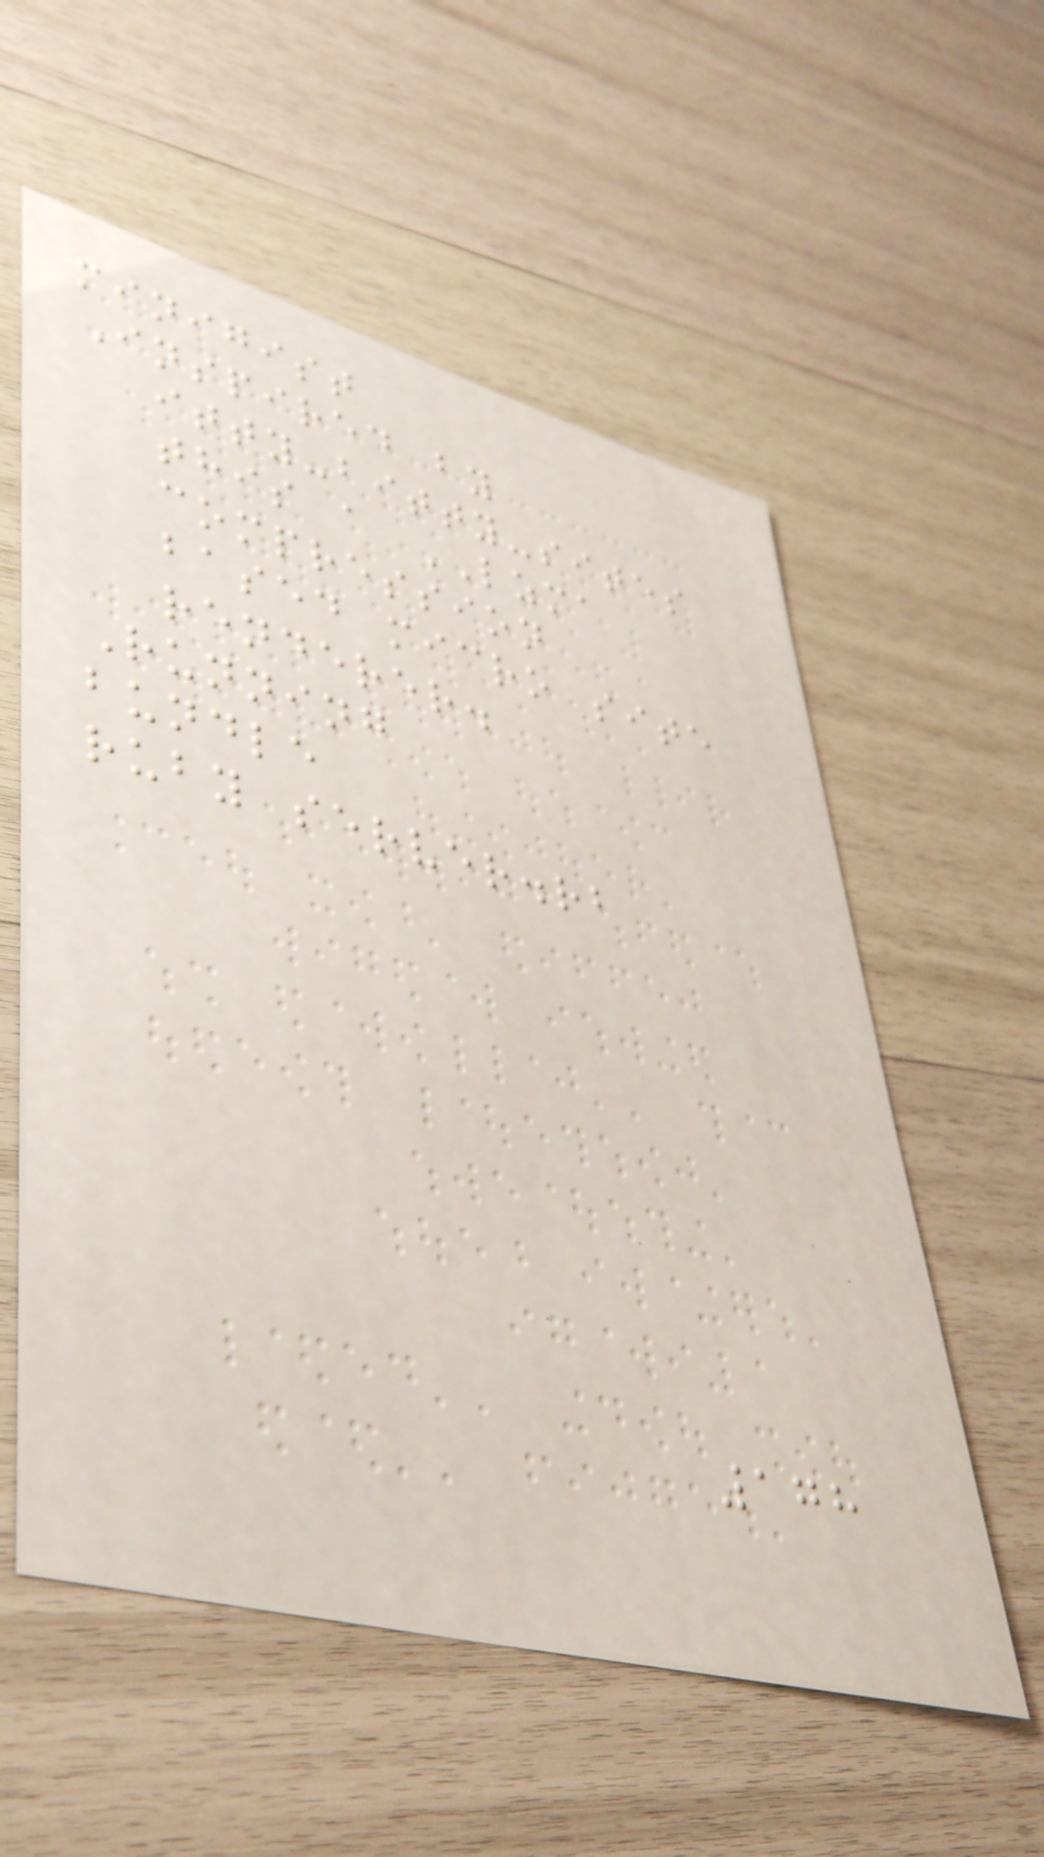minigist
Inspired by
itty-bitty-sites
this a LZMA
compression
based micro site
renderer.
Running
bundle
ruby server.rb
178
